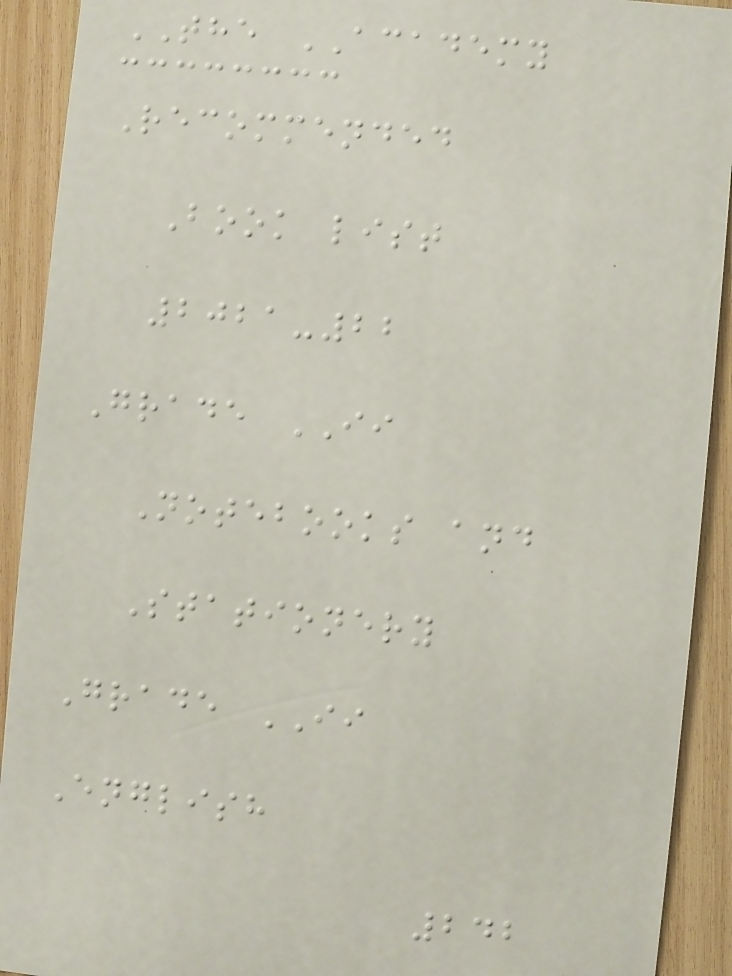THE ACADEMY
Recommended
Book list
2021-22
Grade II
Notebooks and
Stationery
Grade II
English
242
